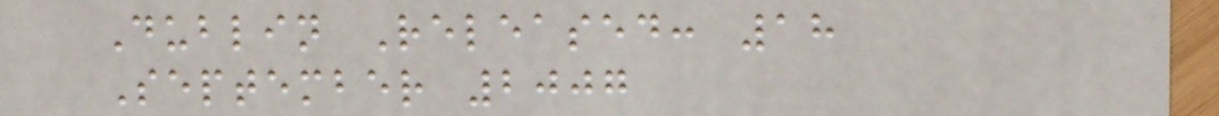Dublin Released: 18
September 2007
